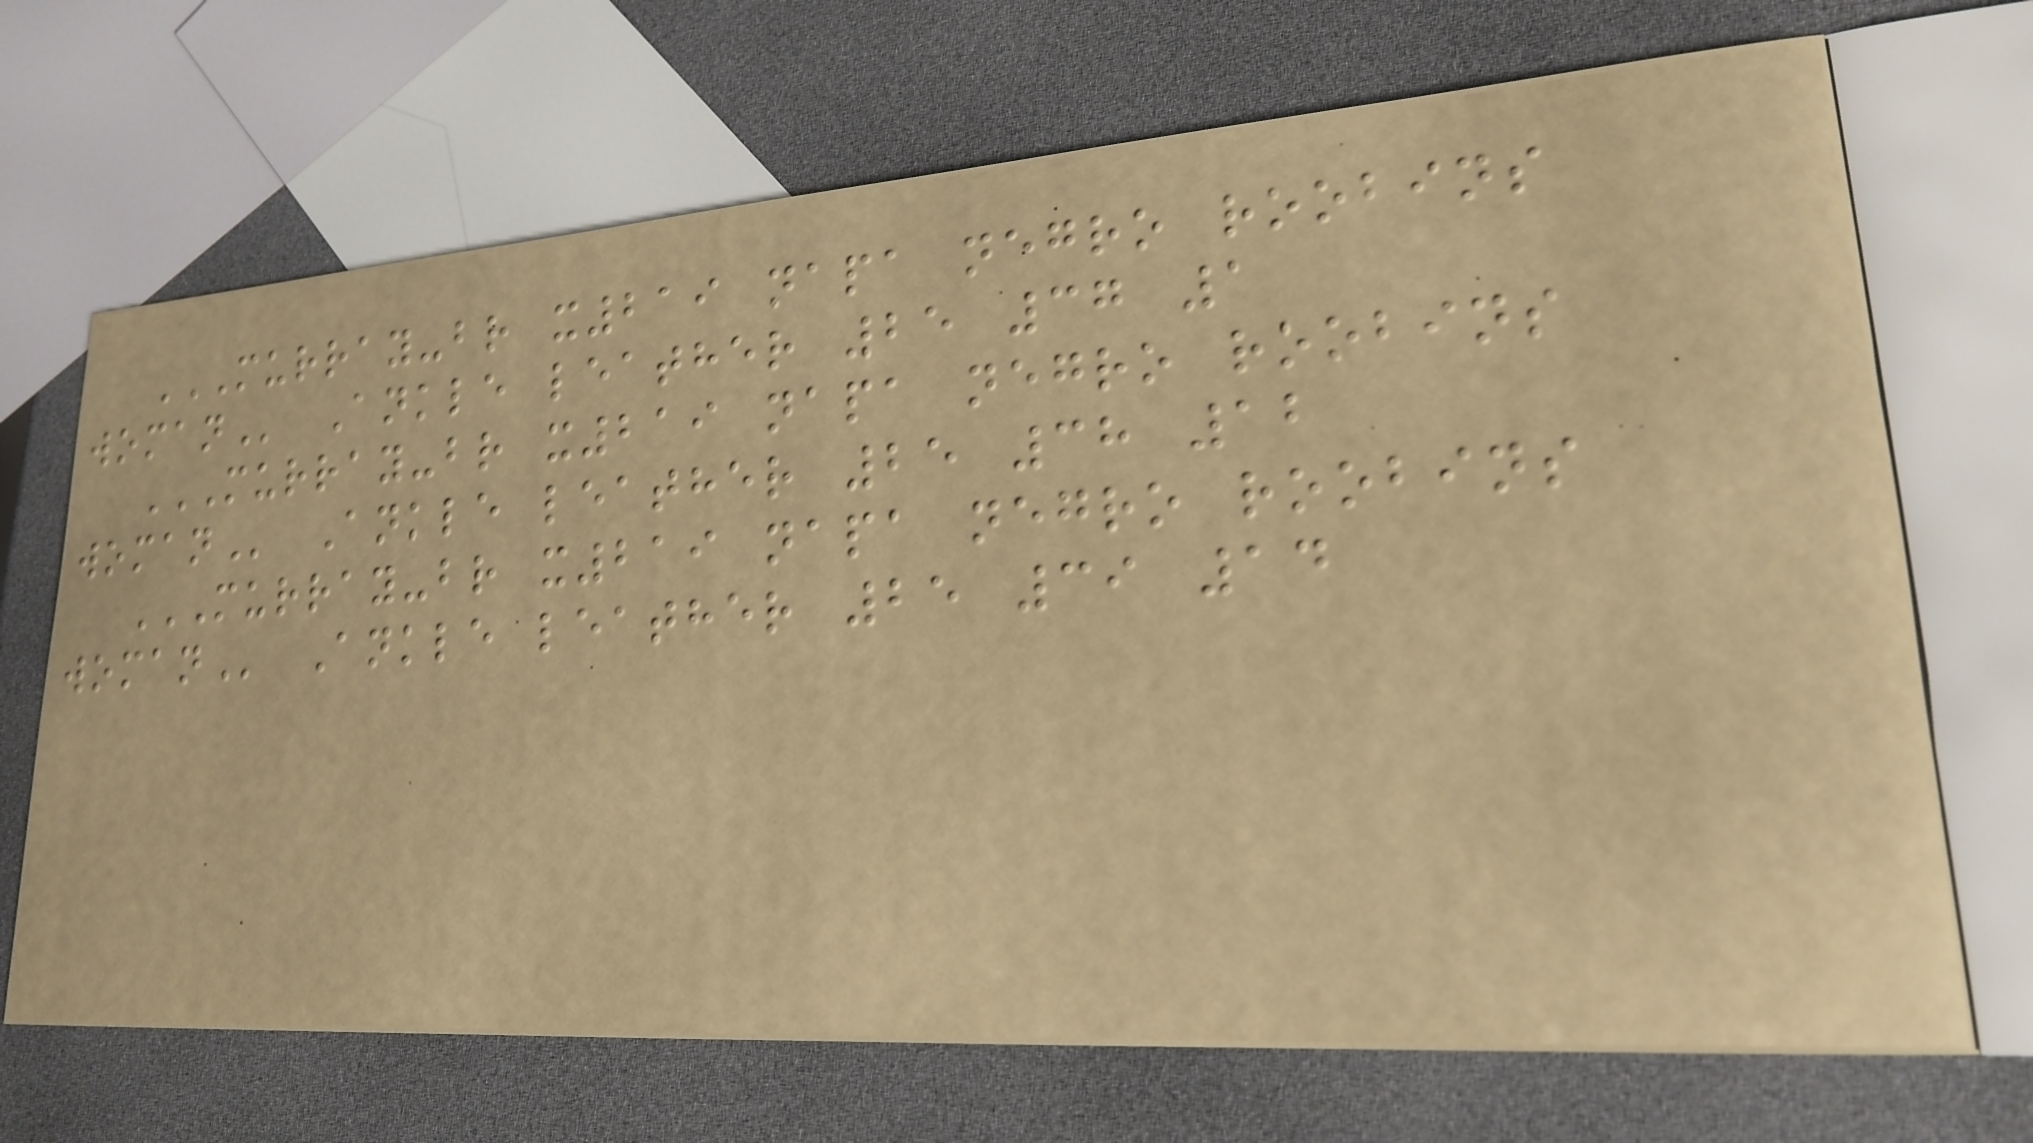MURRAY-BR X219 NAPA NEGRO ROOBINS
WOMAN Ankle leather 25 37 1
MURRAY-BR X219 NAPA NEGRO ROOBINS
WOMAN Ankle leather 25 38 12
MURRAY-BR X219 NAPA NEGRO ROOBINS
WOMAN Ankle leather 25 39 14
